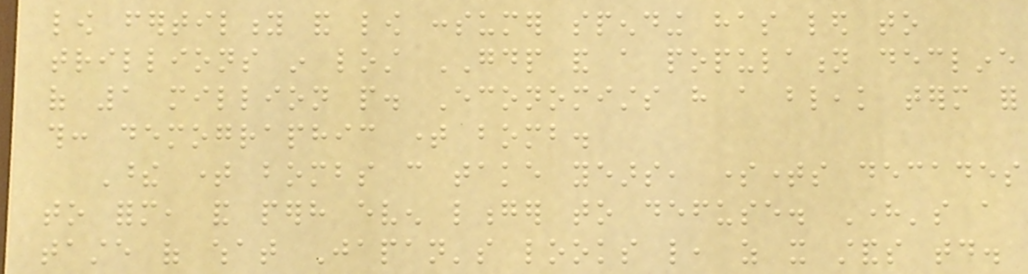low fertility and low consumer spending has led to
trillions in lost GDP and a population decline
of 1 million people. Economists have a bleak term for
this: demographic time bomb.
These time bombs can take years, sometimes decades
to form, and perhaps even longer to defuse. Here's a
taste of what Japan's looks like, as it stands today.
